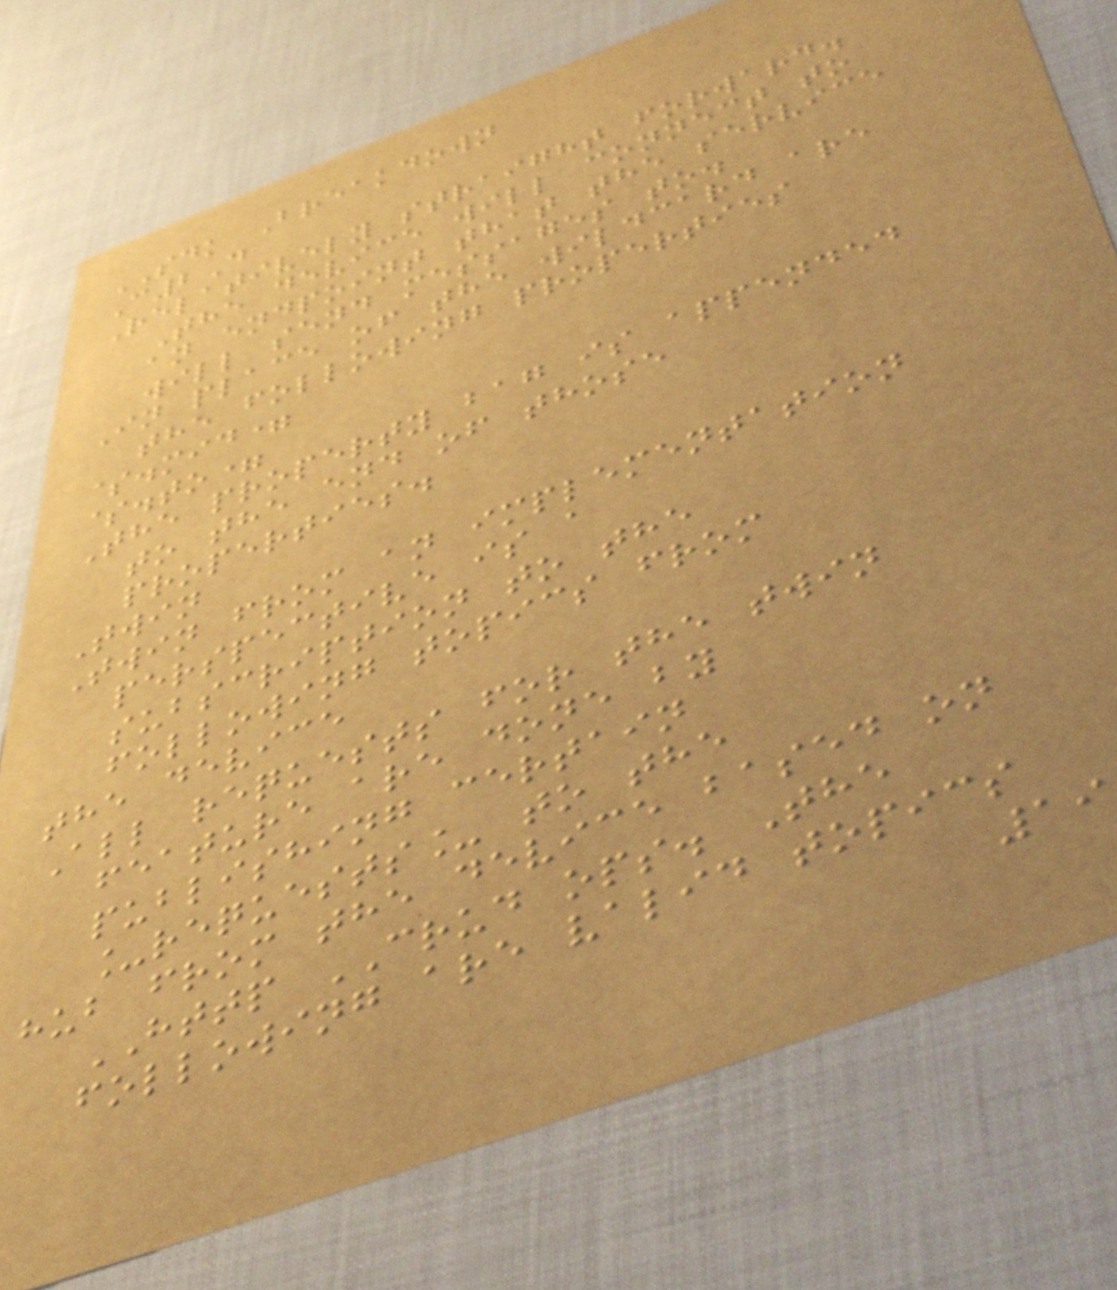SDK Breakdown
C2D
Relatively straight forward.
The device will connect to
an endpoint that the service
will send messages to.
In place of the wildcard are
the following properties
$.mid=
$.to=
The property bag is appended
to the end of those
properties.
Twin
Twin from an implementation
perspective is a
subscription to the
following topics from
the device
All requests for the twin
feature are done by
publishing certain
_requests_ to the
hub from the device based on
HTTP CRUD ops. The
following are valid topics
19
